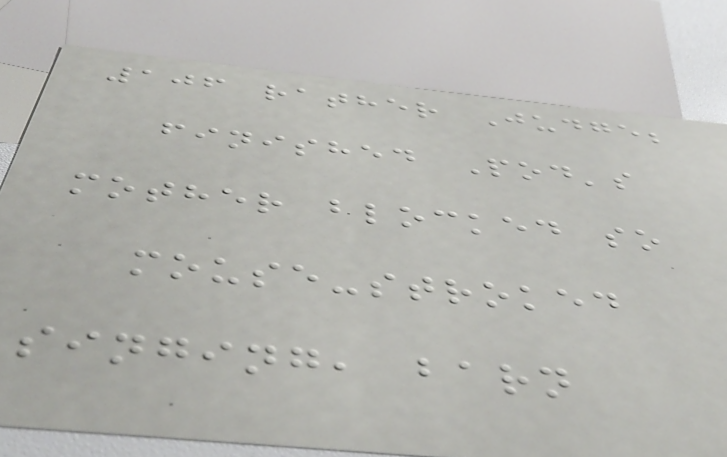106 rather Judge;
finished Pod's
mother blocked so
mouse-stroked
singing, barn
